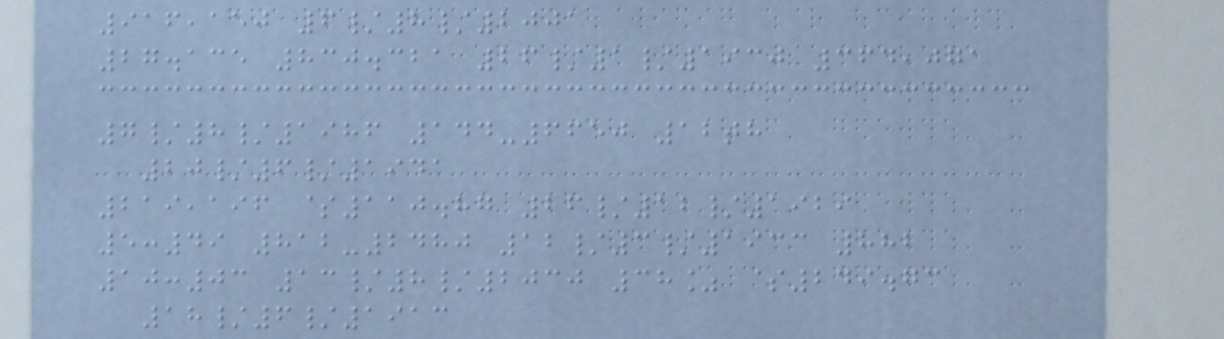916,150 6/8/2001
27.135 830.321 26/1/1930 364,071
7/8/1986 144-6650 12th
20/6/1941
219,196 $110.87 26/12/1929
5:49 812-2480 12/3/1933 882
10:03 13/8/2030 38% $249.73
18/6/1913
